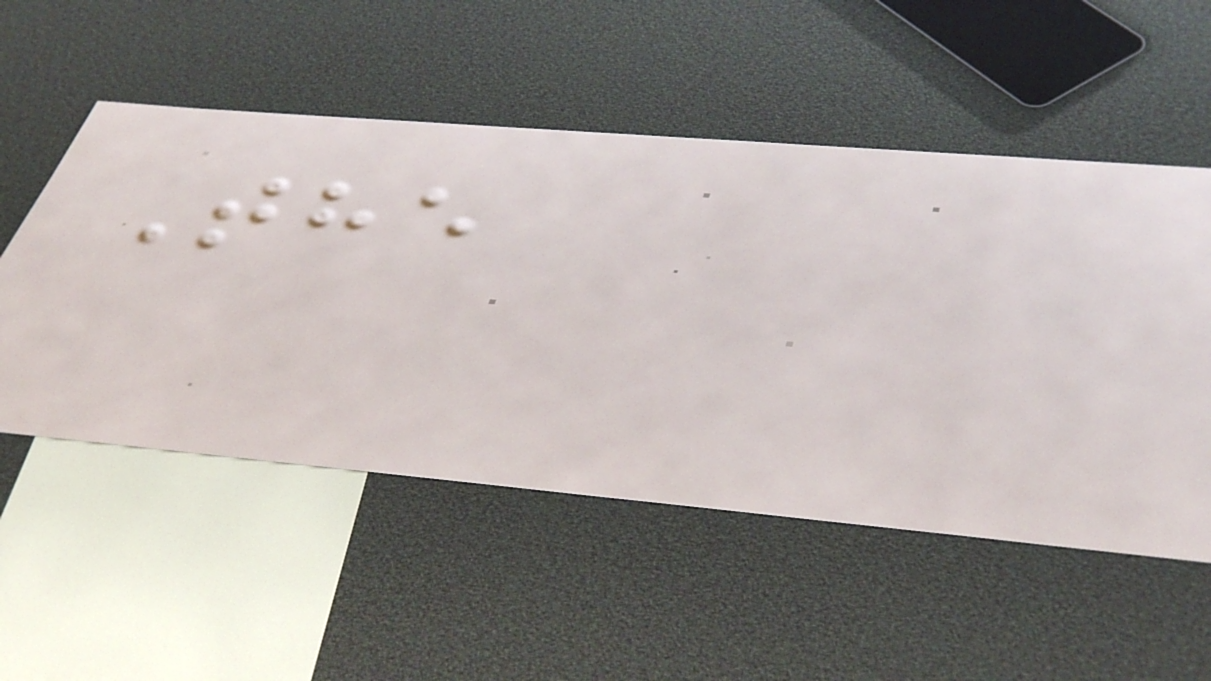The
